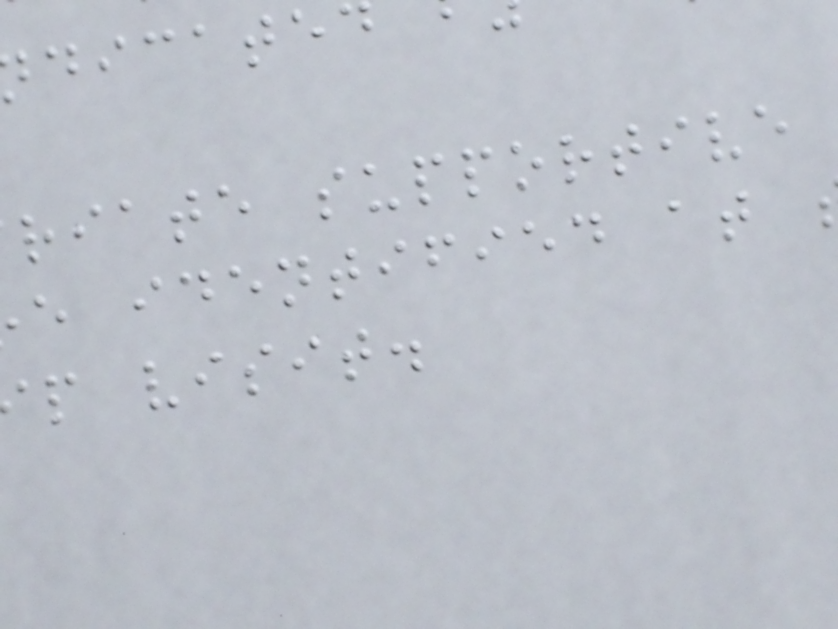riate supportive
e identified at
p visit.
